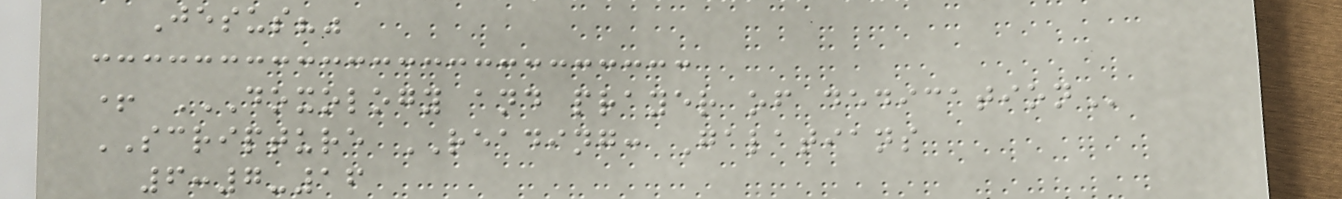Jesus?"
+ DOXOLOGY AND PRAYER OF DEDICATION
SCRIPTURE READING: Galatians
6:7-16
